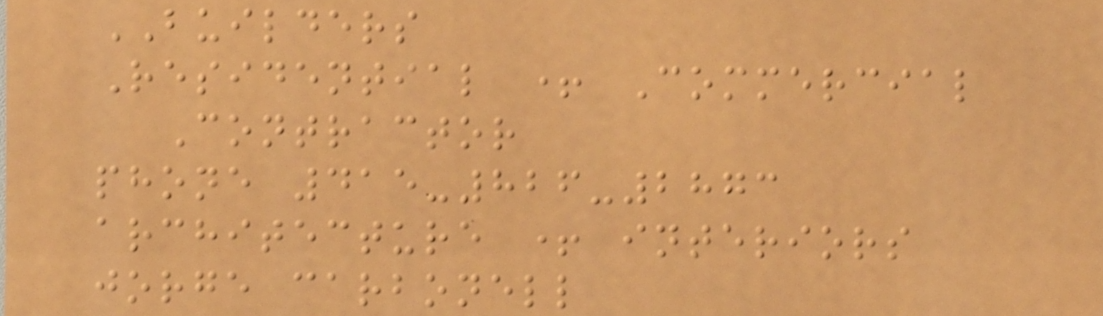BUILDERS
Residential + Commercial
Contractor
phone 415-826-2873
architecture + interiors
jorge carbonell
